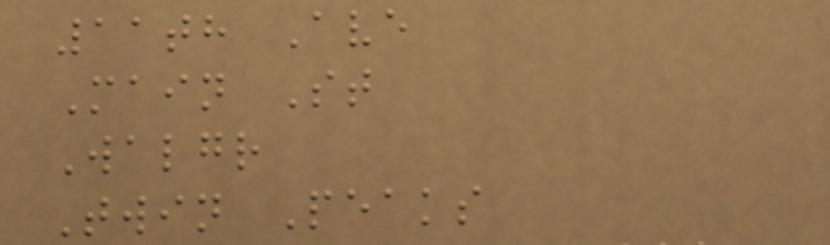11th Ave
Main St
Walgr
Twin Peaks
